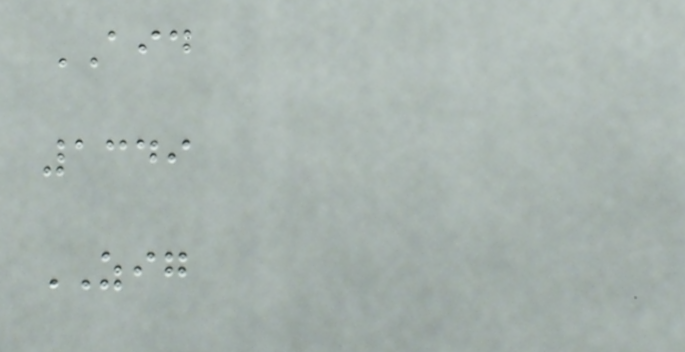AID
1349
ZIG
